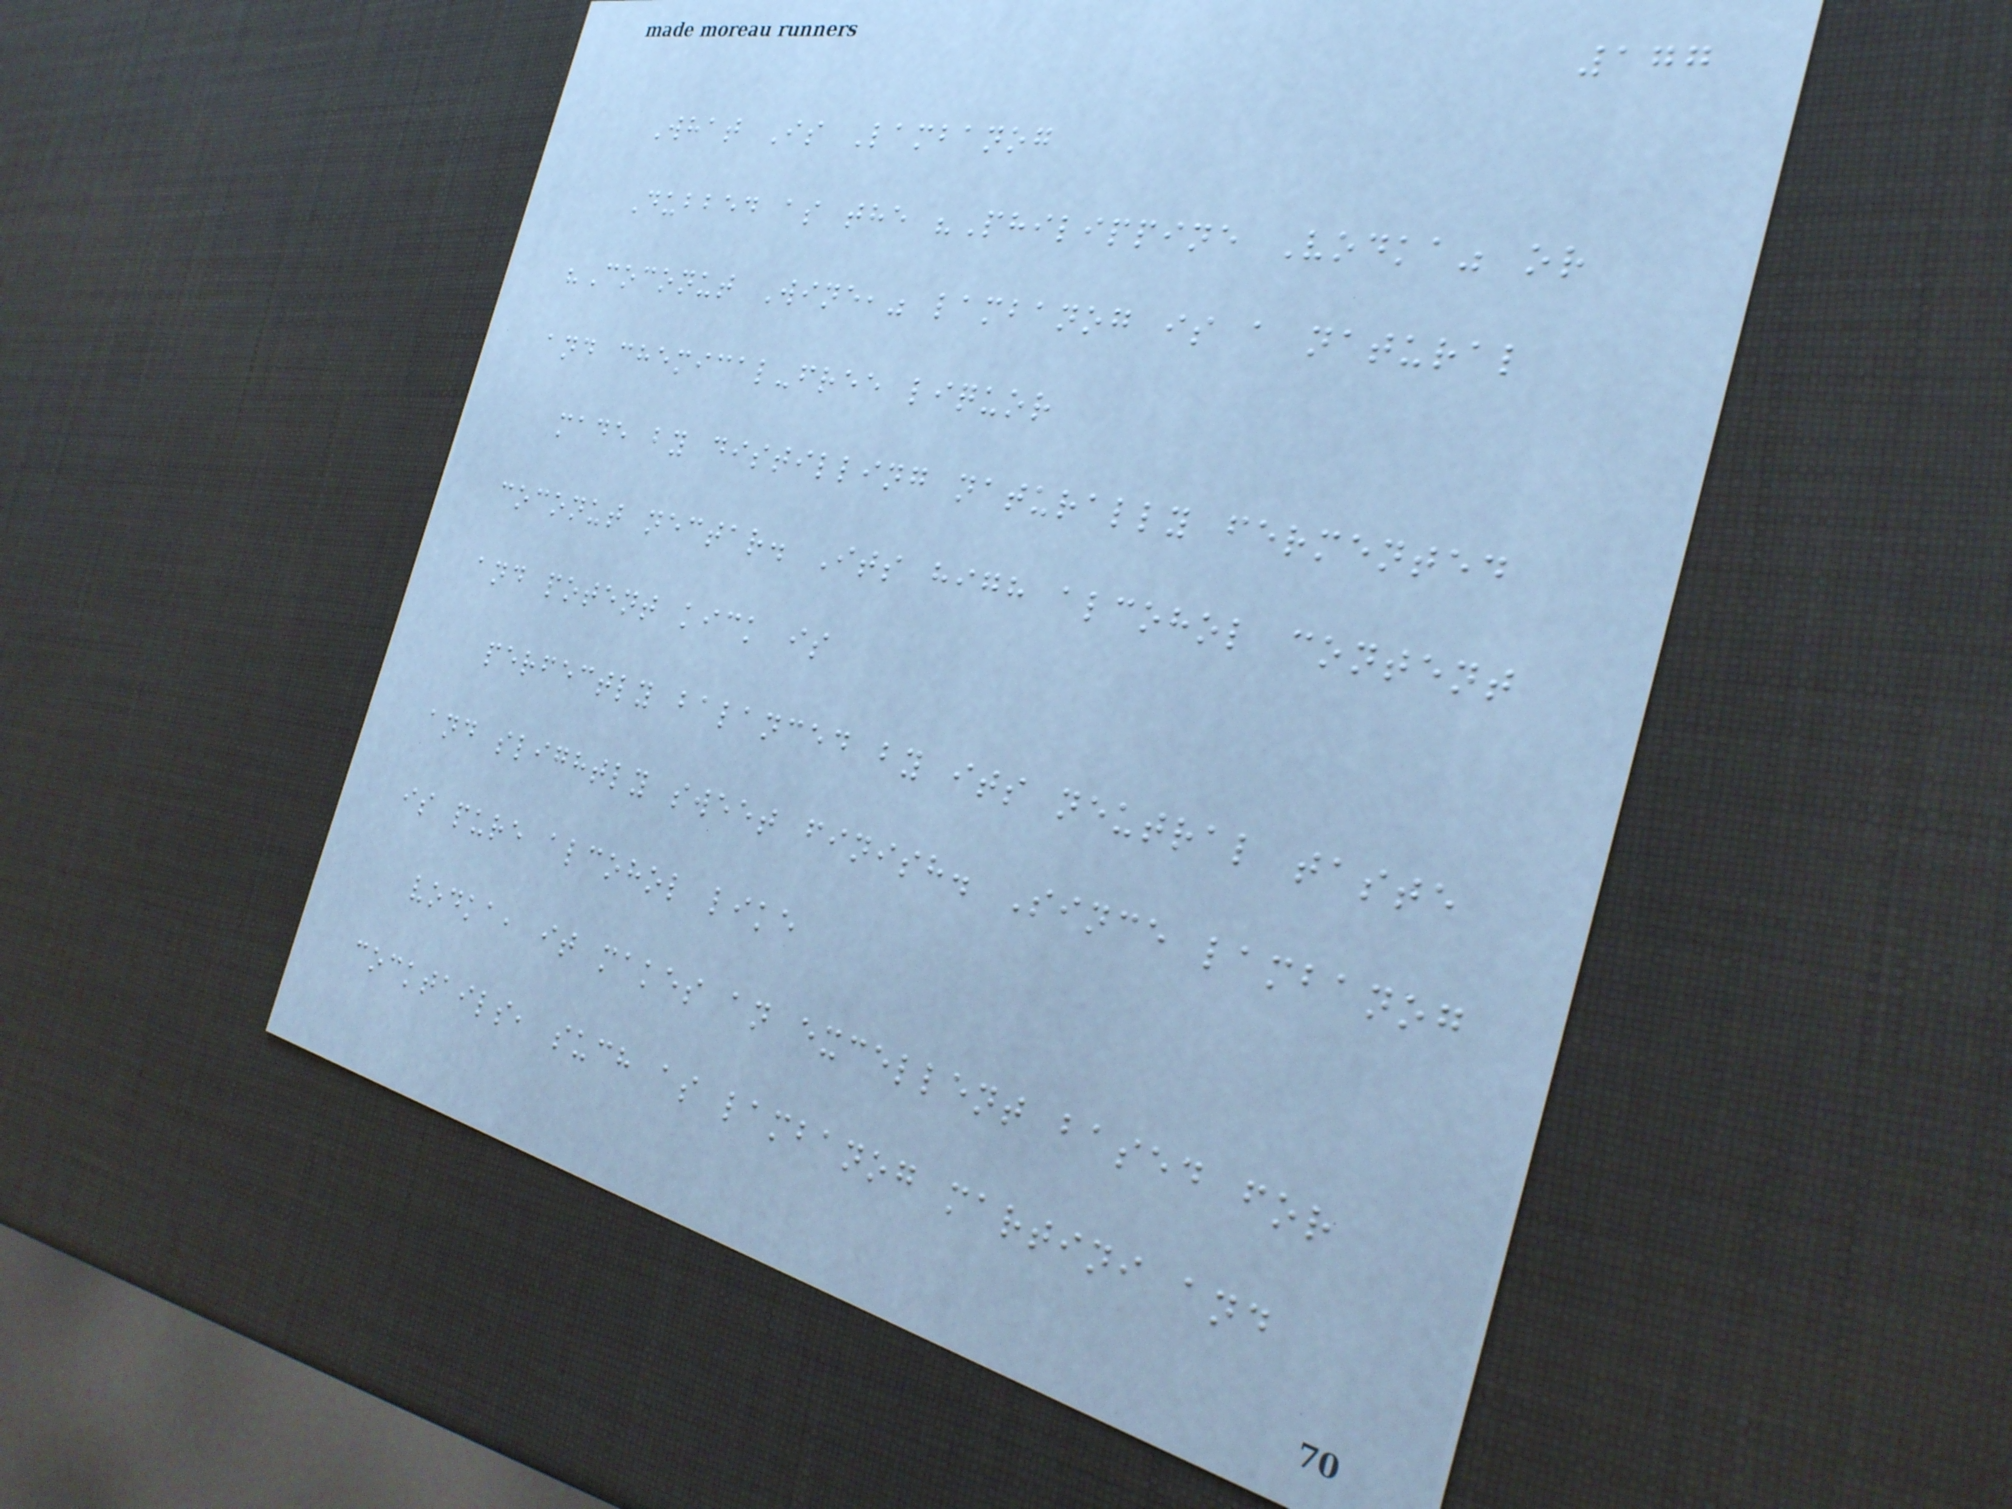177
What Is Lambanog
Dubbed as the "Philippine Vodka" or
"Coconut Wine," lambanog is a natural
and chemical-free liquor
made by distilling naturally fermented
coconut nectar. Its high alcohol content
and potent kick is
perfectly balanced by its neutral taste
and slightly sweet finish. Since lambanog
is pure alcohol like
vodka, it makes an excellent based for
cocktails, such as lambanog martini and
